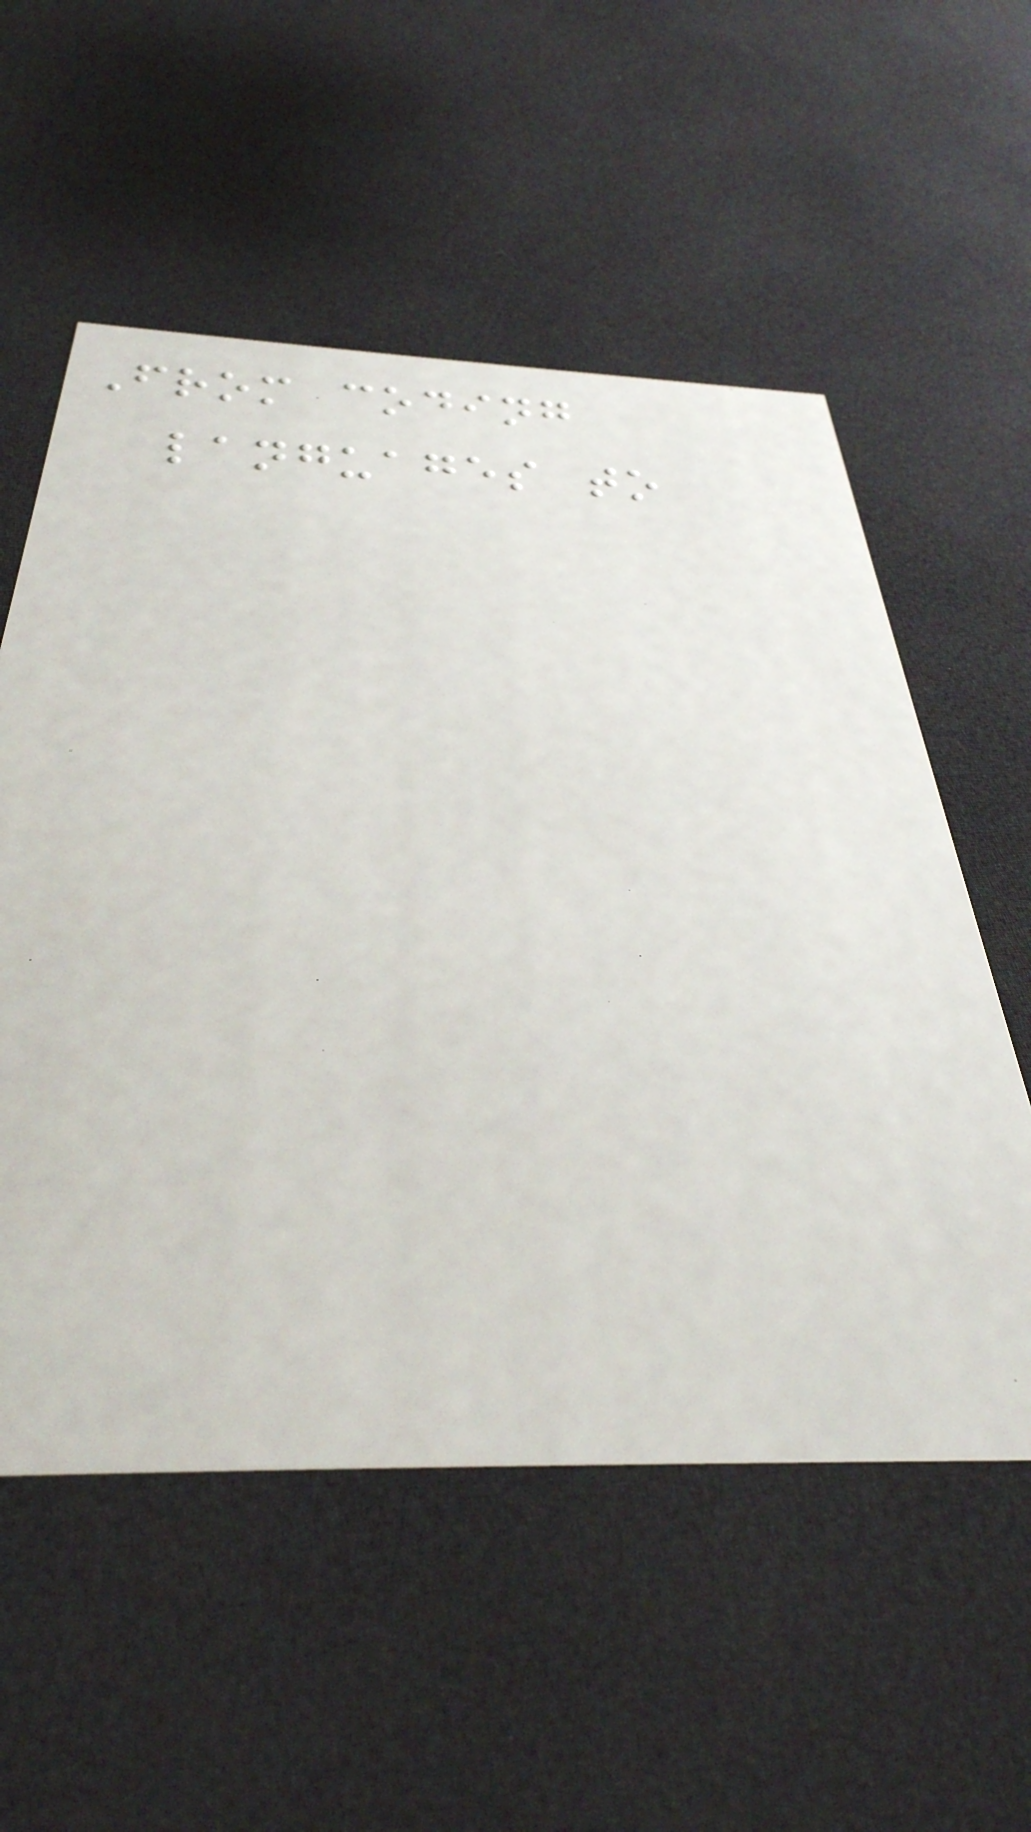From coding
languages to
